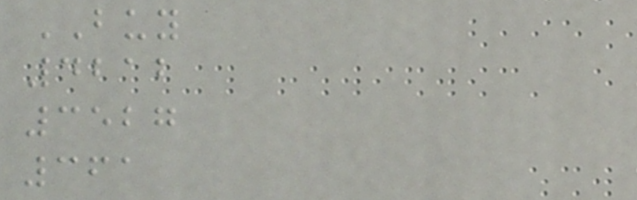BUY
4212
3527
361
